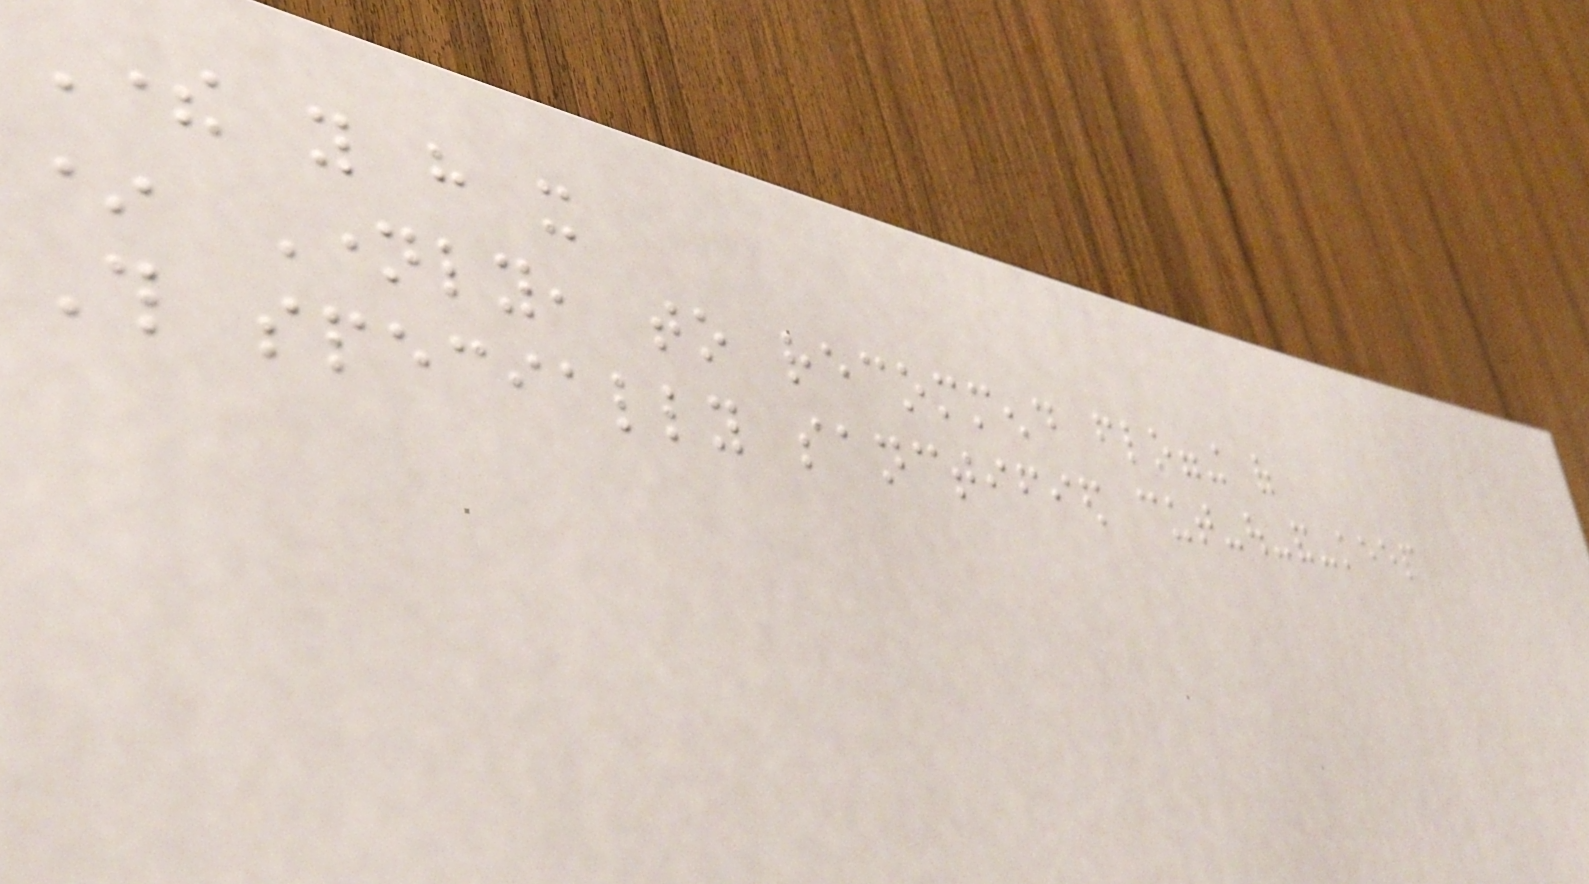There you have it
* Namely, to recommend flogging of
This specially sanctified cut-out-and-keep
